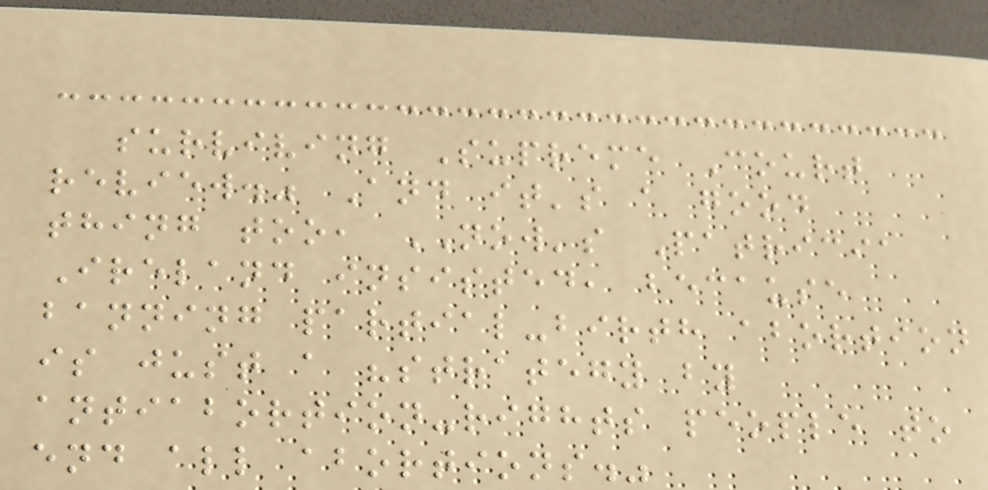surviving Supreme Court
review." And it's a good
thing too, NOW's Patricia
Ireland insisted, because
banning partial-birth abortion
is just a "strategy by
antiabortion-rights people to
end all abortions."
